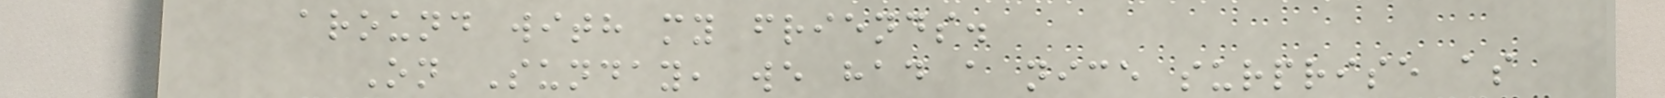around with my friends.
On Sunday, we had a nice surprise as
